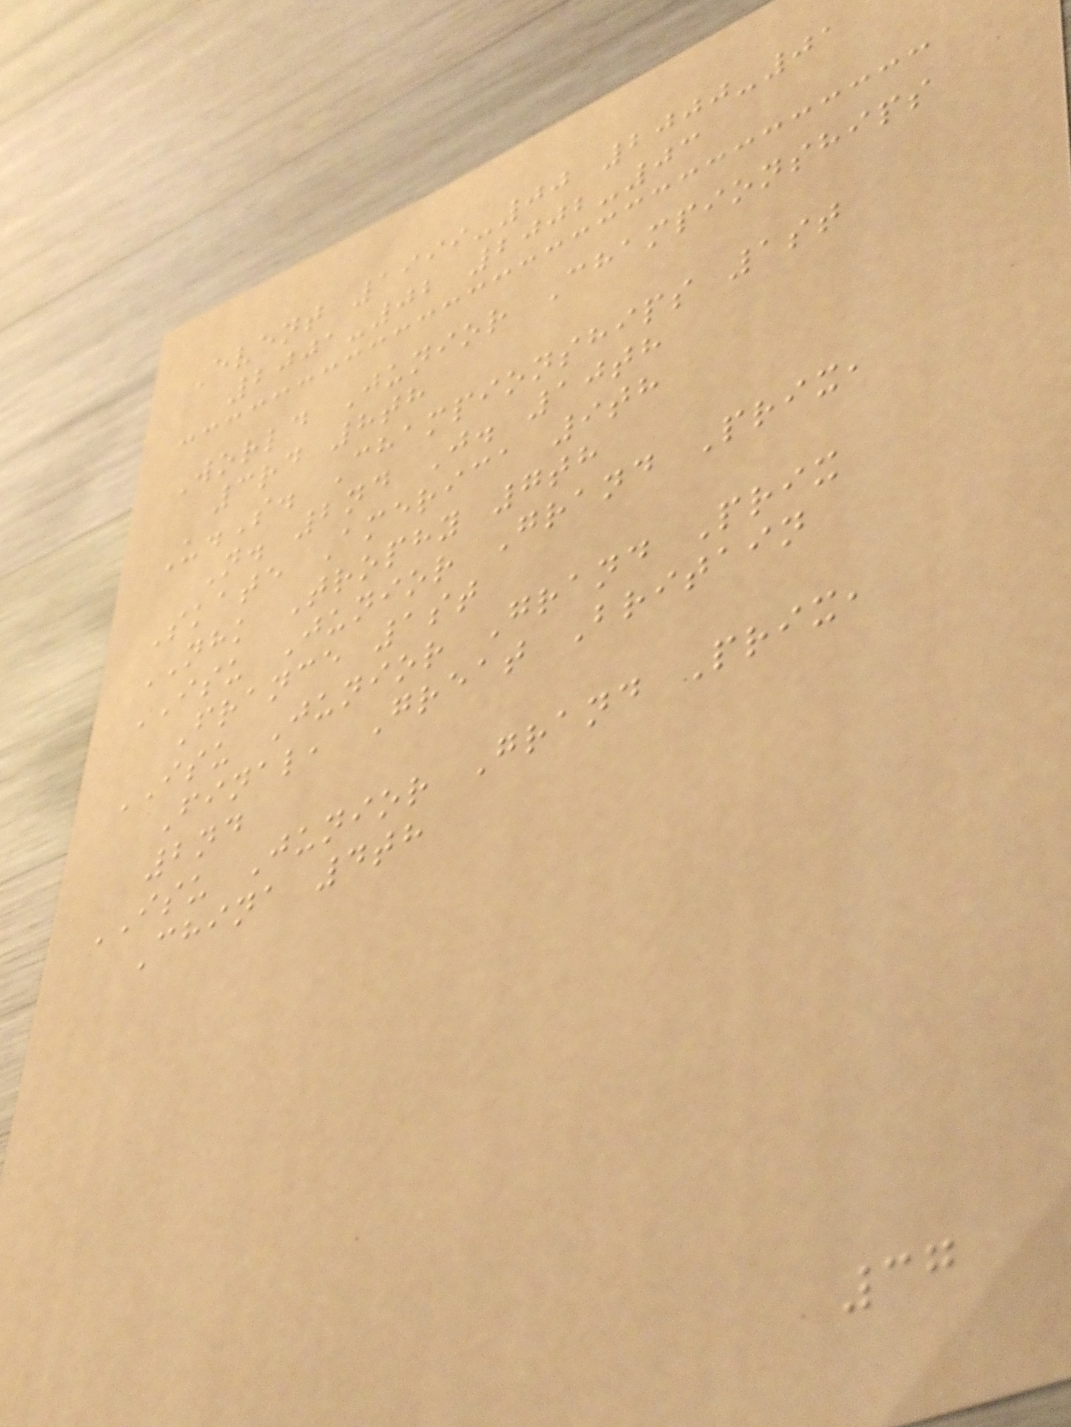Event 1999-00 2000-01
2001-02 2002-03
World Junior Championships
3rd 8th
U.S. Championships 1st
N. 2nd J. 10th
Skate America 9th
NHK Trophy 7th
ISU Junior Grand Prix,
France 1st
ISU Junior Grand Prix
Final, Great Britain
2nd
ISU Junior Grand Prix,
China 4th
37
